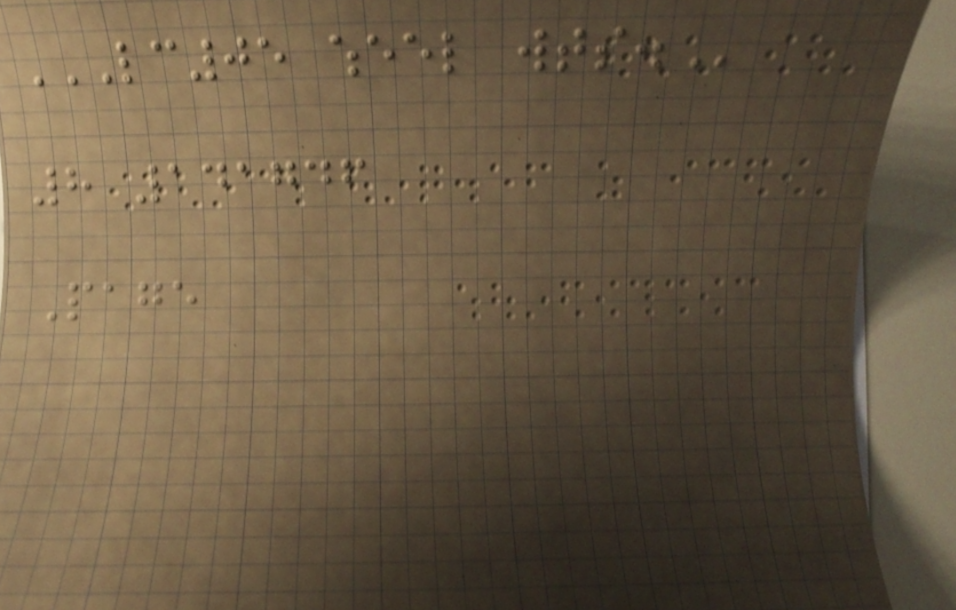LC05 WHEEL WTS.
8 141746
Page
